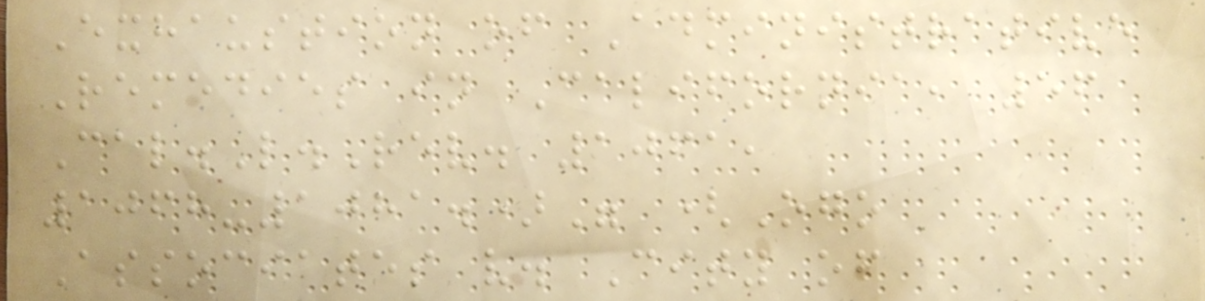Exhaustion of Administrative
Remedies in California, 56
Cal.L.Rev. 1061,
1068-1081.)" (Ogo
Associates v. City of
